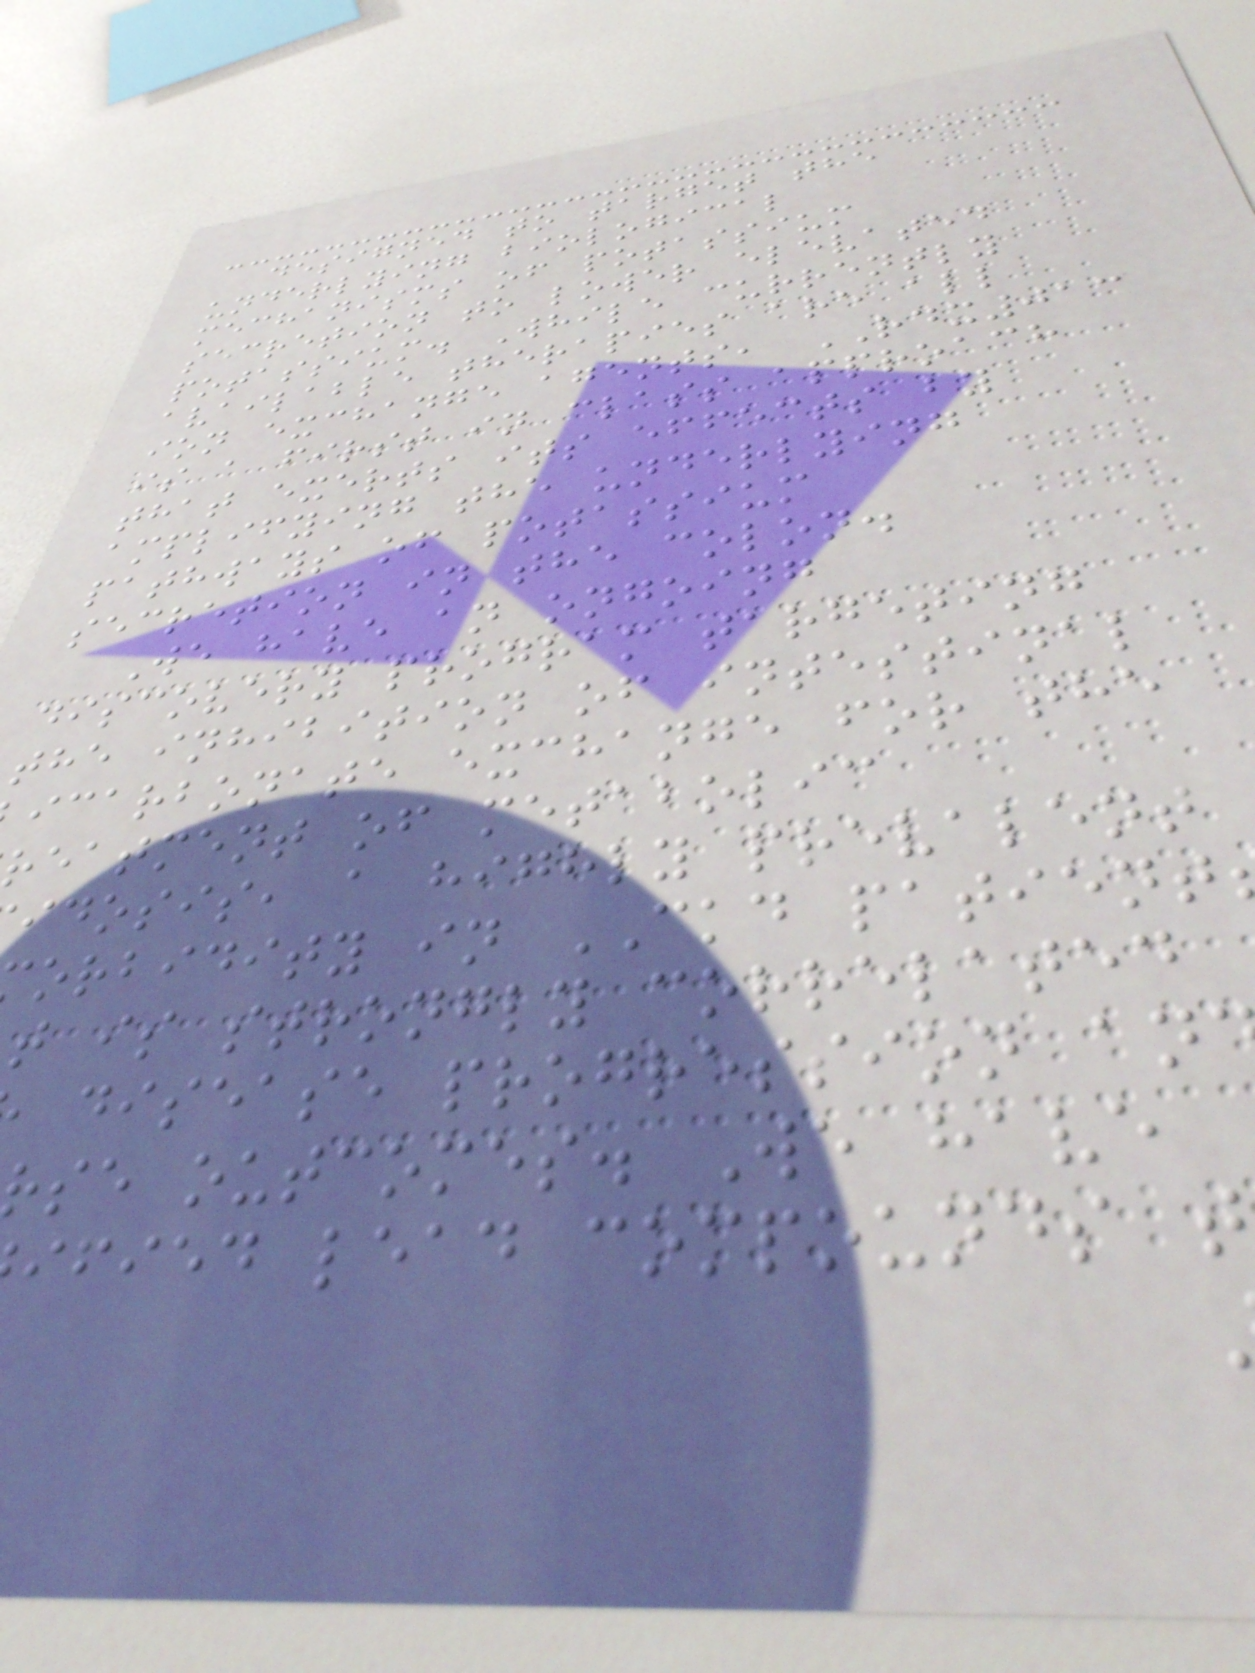designed to target the
underlying biological
mechanisms of potassium
secretion to lower elevated
potassium. While currently
available therapies are all
ion exchange agents, RDX013
is a first in class approach
that exerts its effects by
amplifying the underlying
pathways of potassium
secretion in the colon.
We have an ongoing
discovery program targeting
the inhibition of intestinal
icarbonate exchange for the
reatment of metabolic
idosis, a highly prevalent
orbidity in CKD patient
t is strongly correlated
disease progression an
se outcomes. We have
ified lead compounds t
